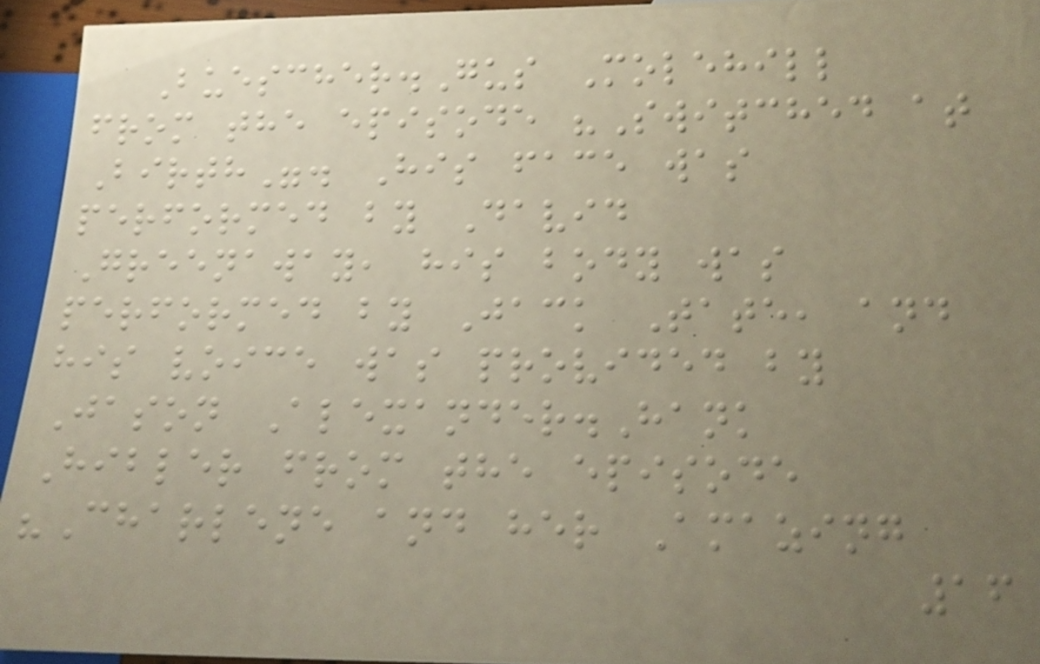Buescher.Gus Molehill
from the episode "Switched at
Birth". His face was
performed by David
Greenaway, his body was
performed by Jack Tate, and
his voice was provided by
Jason Alexander.Hank
Hibler from the episode
"Charlene and her Amazing
16
